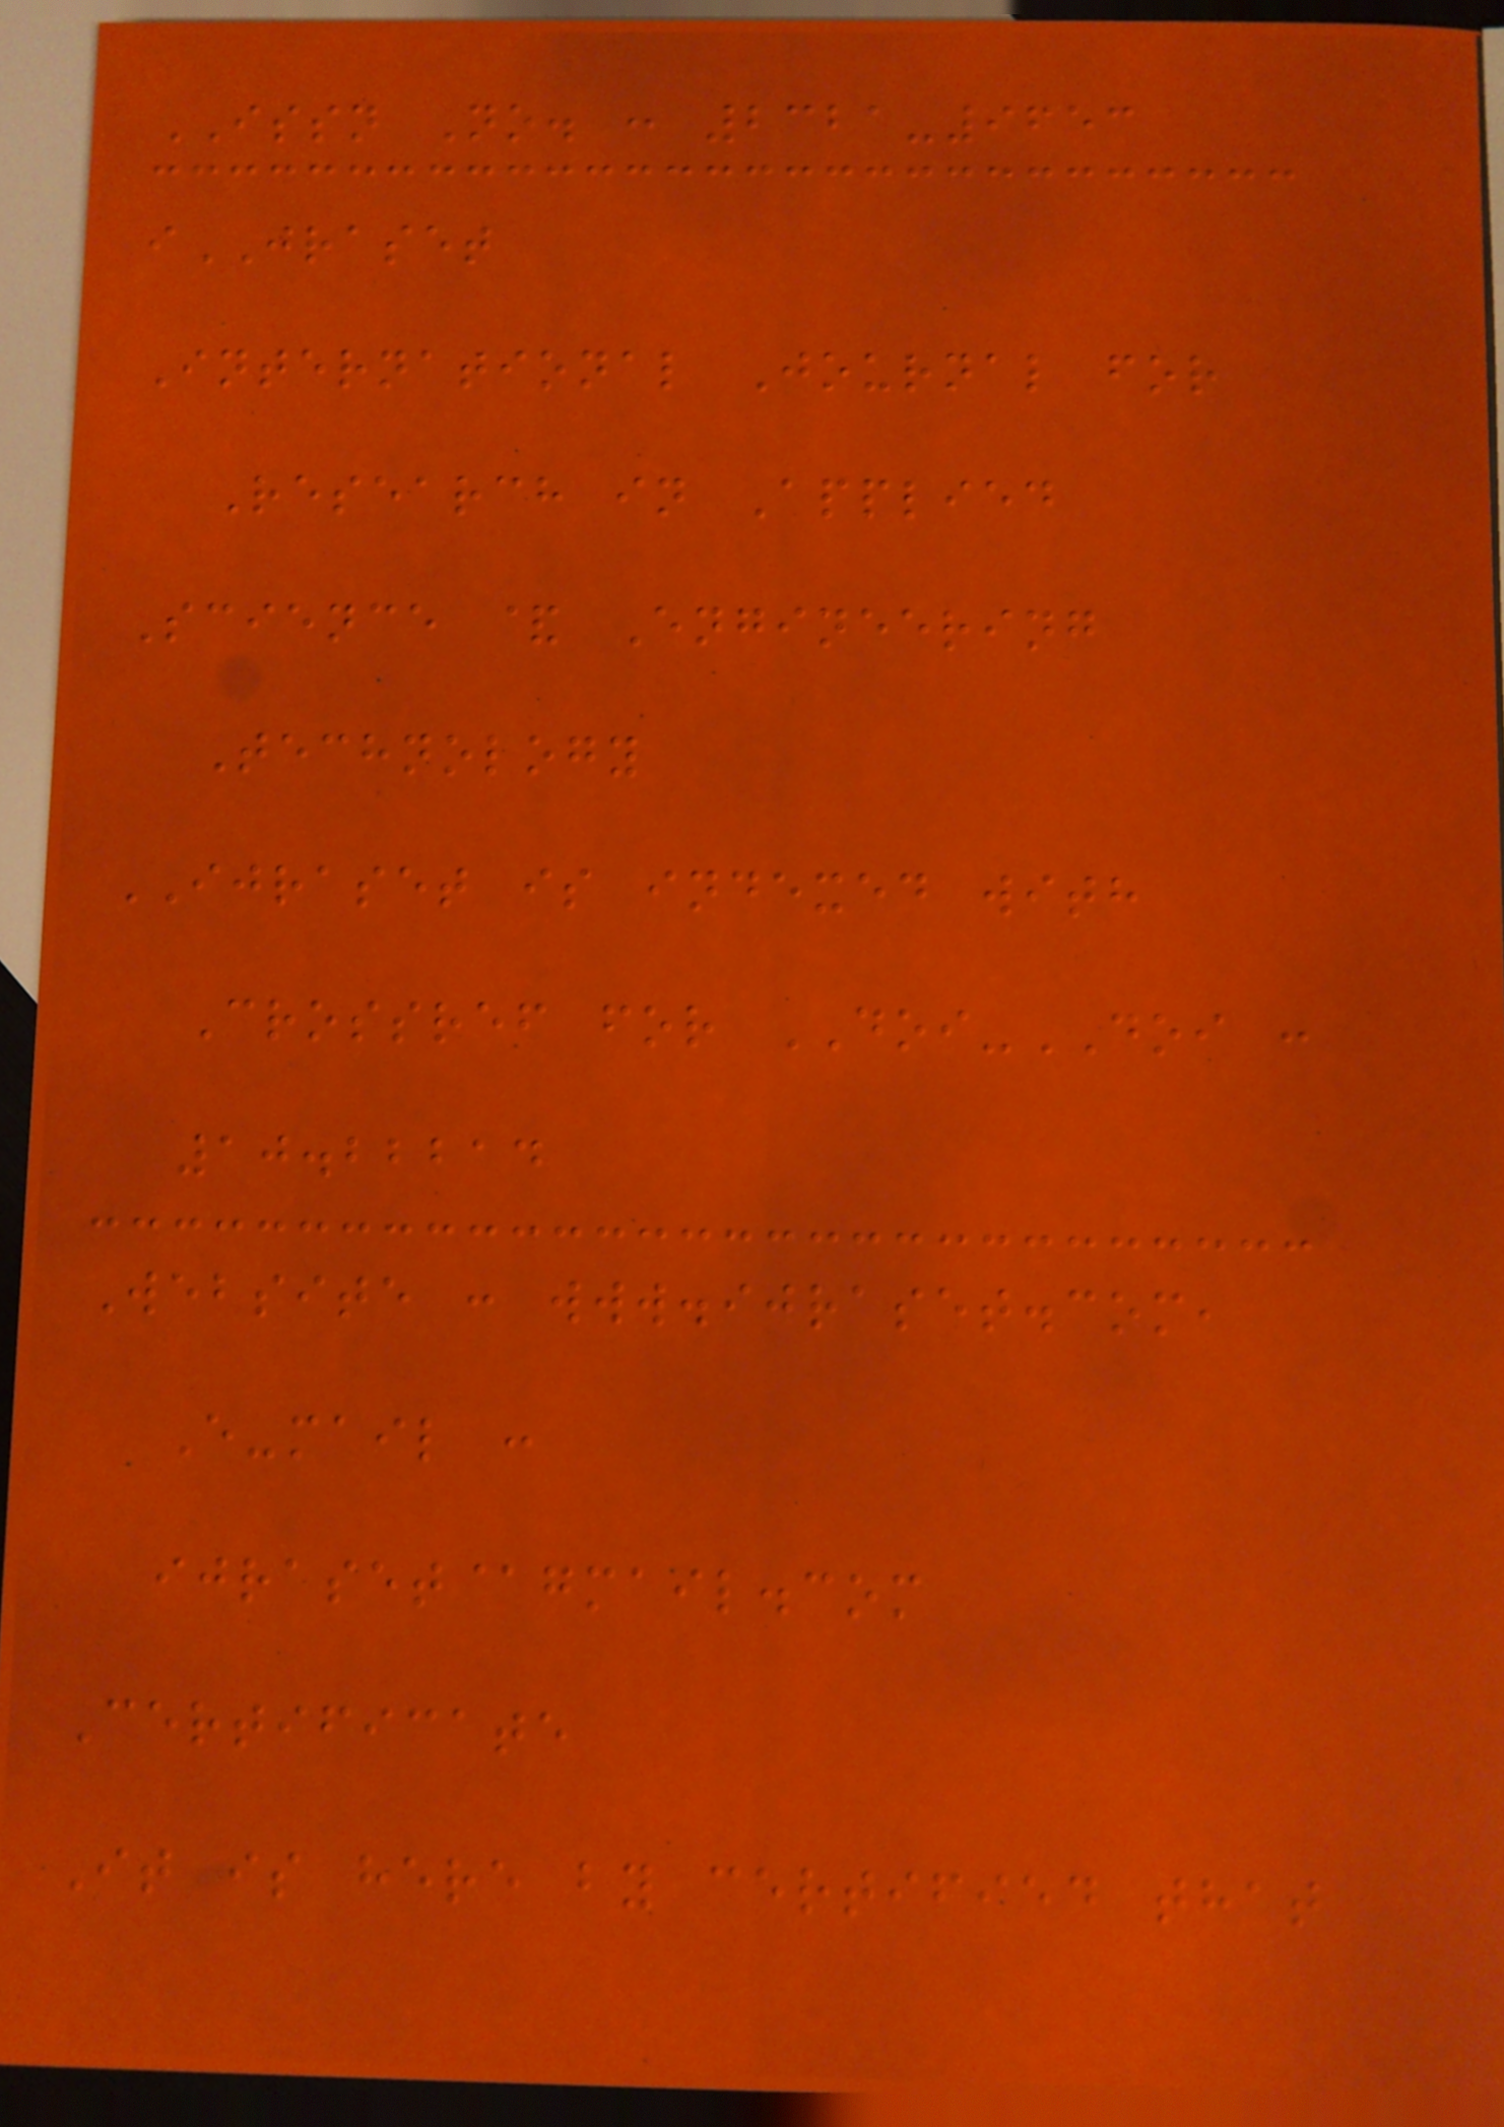ISSN No. : 2321-9653
iJRASET
International Journal for
Research in Applied
Science & Engineering
Technology
IJRASET is indexed with
Crossref for DOI-DOI :
10.22214
Website : www.ijraset.com,
E-mail :
ijraset@gmail.com
Certificate
It is here by certified that
